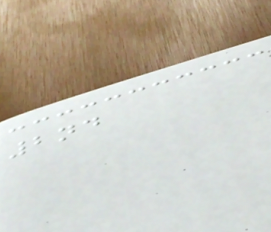2nd
